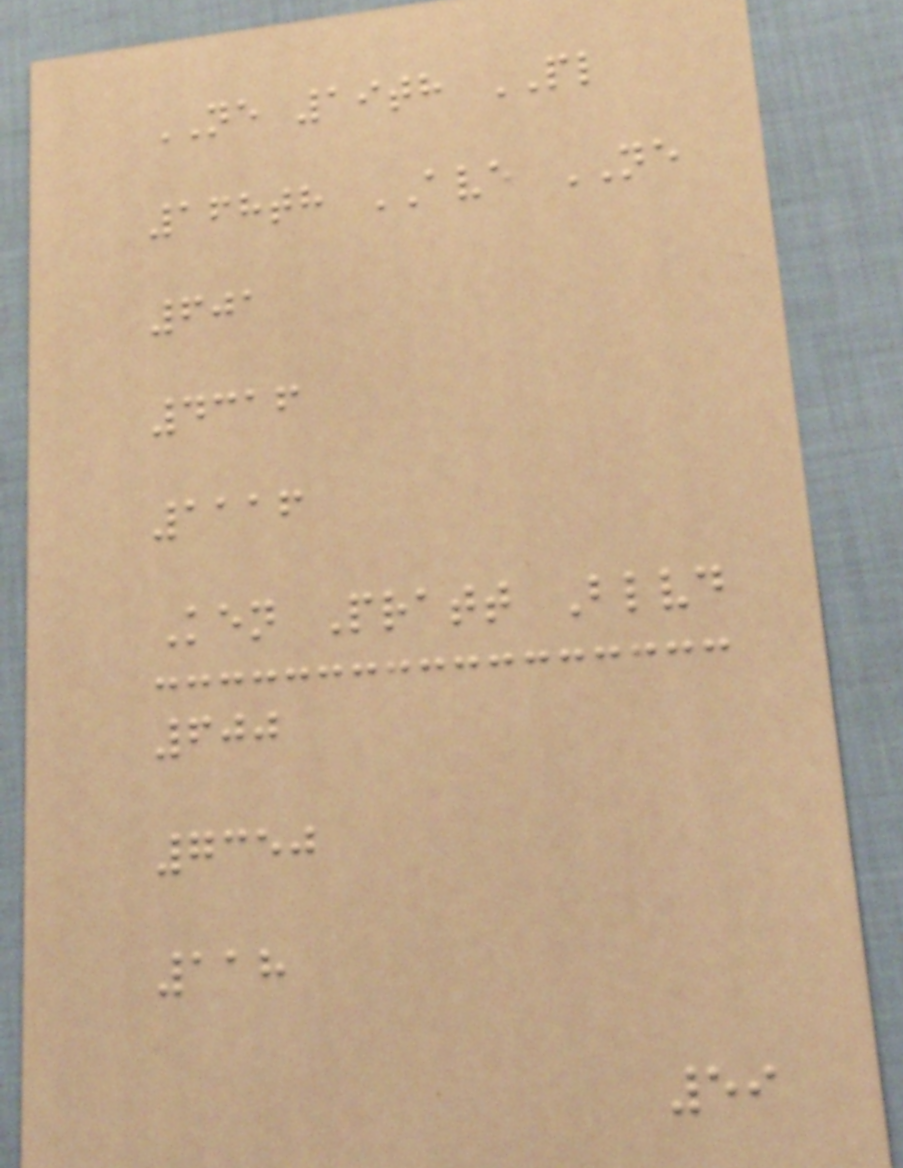NE 19th PL
168th AVE NE
601
4316
1116
Ken Pratt Blvd
600
7350
118
59
